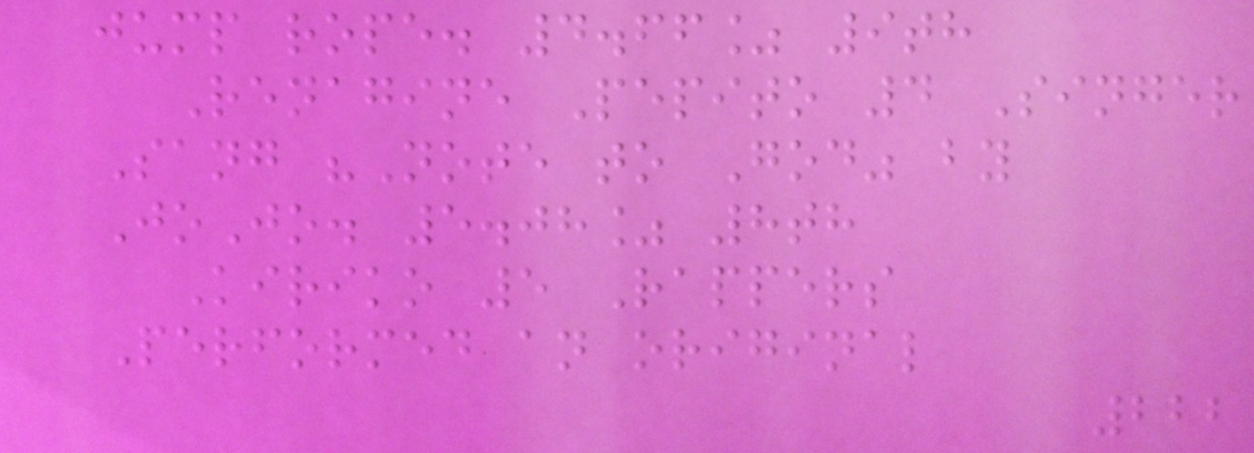jump rope. 4.66% 9th
Renagine Pepito 4 Singer
Sang "Note to God" by
JoJo. 5.08% 8th
Kiriko 5 Rappers
Performed an original
222
